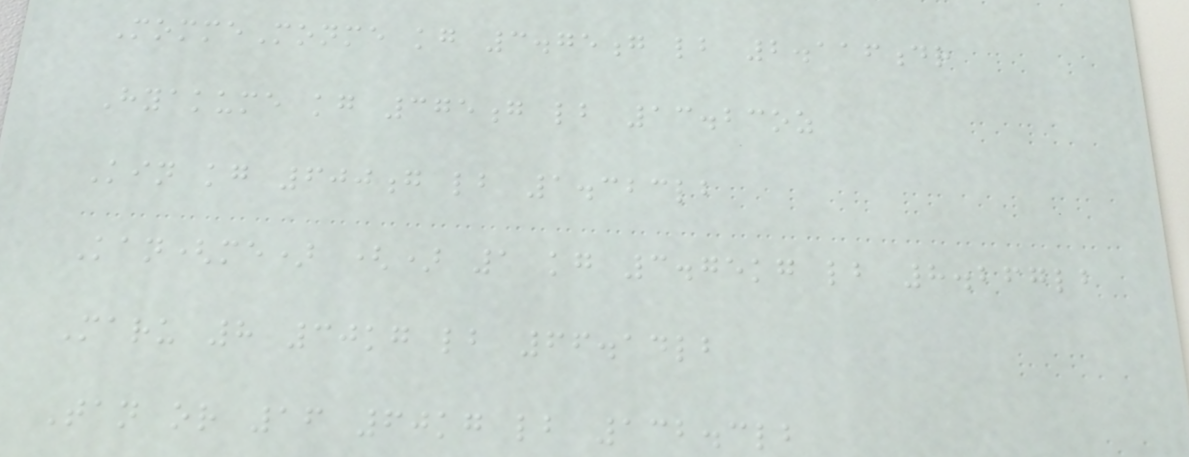MommeMonme kg 3.75g lb 2.116dr
Hyakume kg 375g lb 13.23oz
Kin kg 600g lb 1.323lb
Kan(me) () 1 kg 3.75kg lb 8.267lb
Maru 8 30kg lb 66.14lb
Tan or 16 60kg lb 132.3lb
